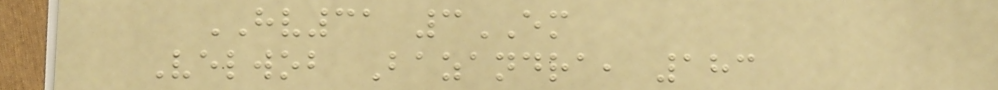HV31 3EM
Velwob Bazandra, 183
